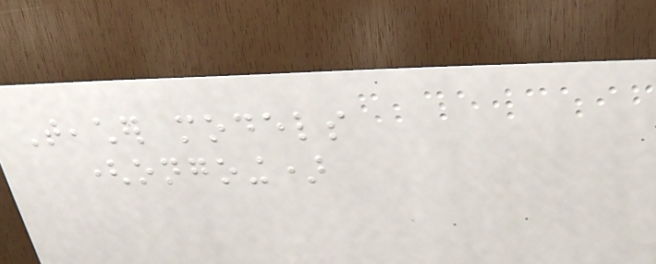Teacher models
(ongoing)
